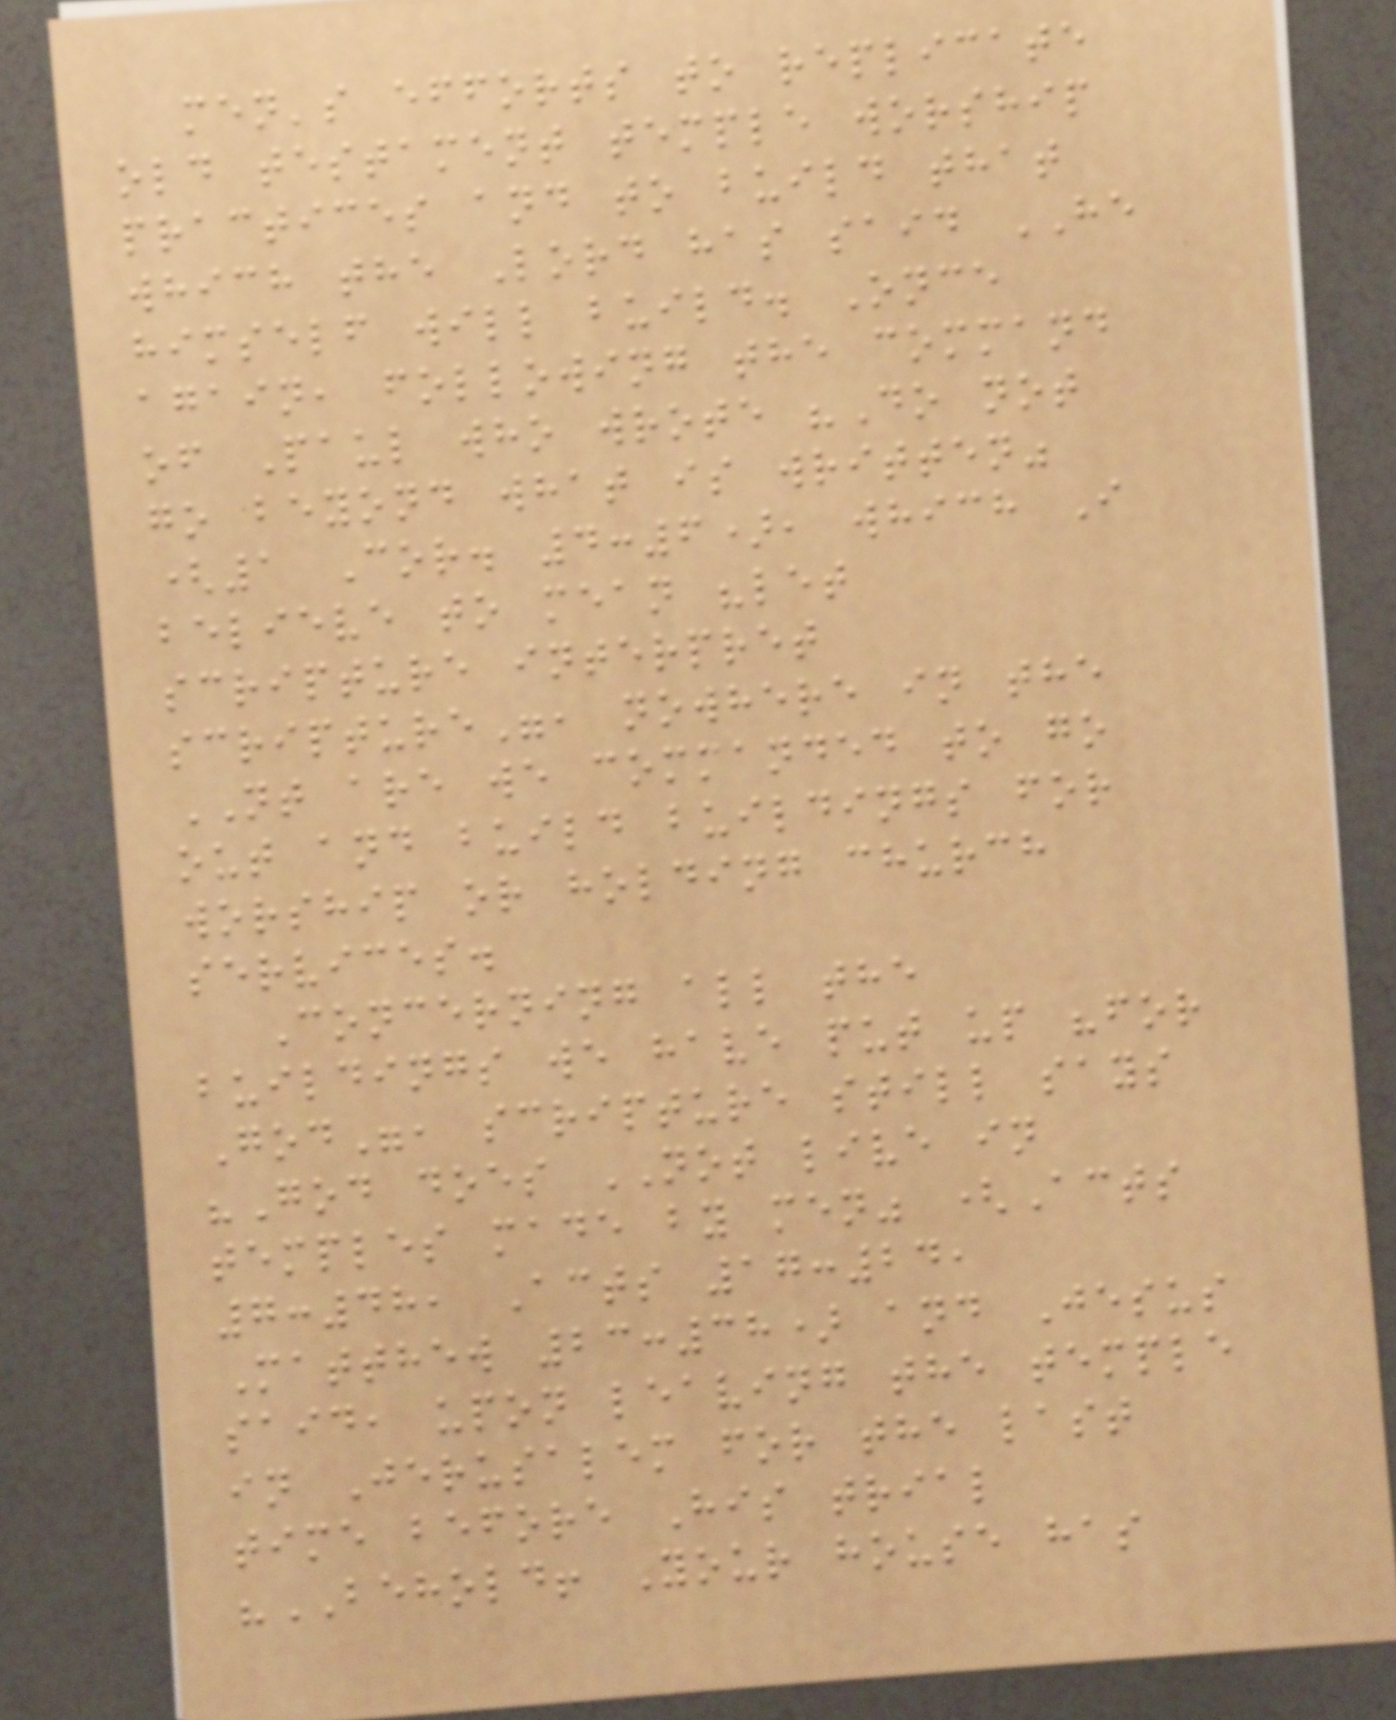men's efforts to replicate
old testament temple worship
practices and to build that
which the Lord has said HE
himself will build. Once
again, following the command
of Paul who wrote "Do not
go beyond what is written"
(1 Cor. 4:6), which I
believe to mean "let
scripture interpret
scripture", nowhere in the
NT are we commanded to go
out and build buildings for
worship or holding church
services.
Concerning all the
buildings we have put up "for
God", scripture still says
"God does NOT live in
temples made by men" (Acts
7:48, Acts 17:24,
Matthew 23:38) and Jesus
said, upon leaving the temple
in Jerusalem for the last
time before His trial
"BEHOLD! Your house has
